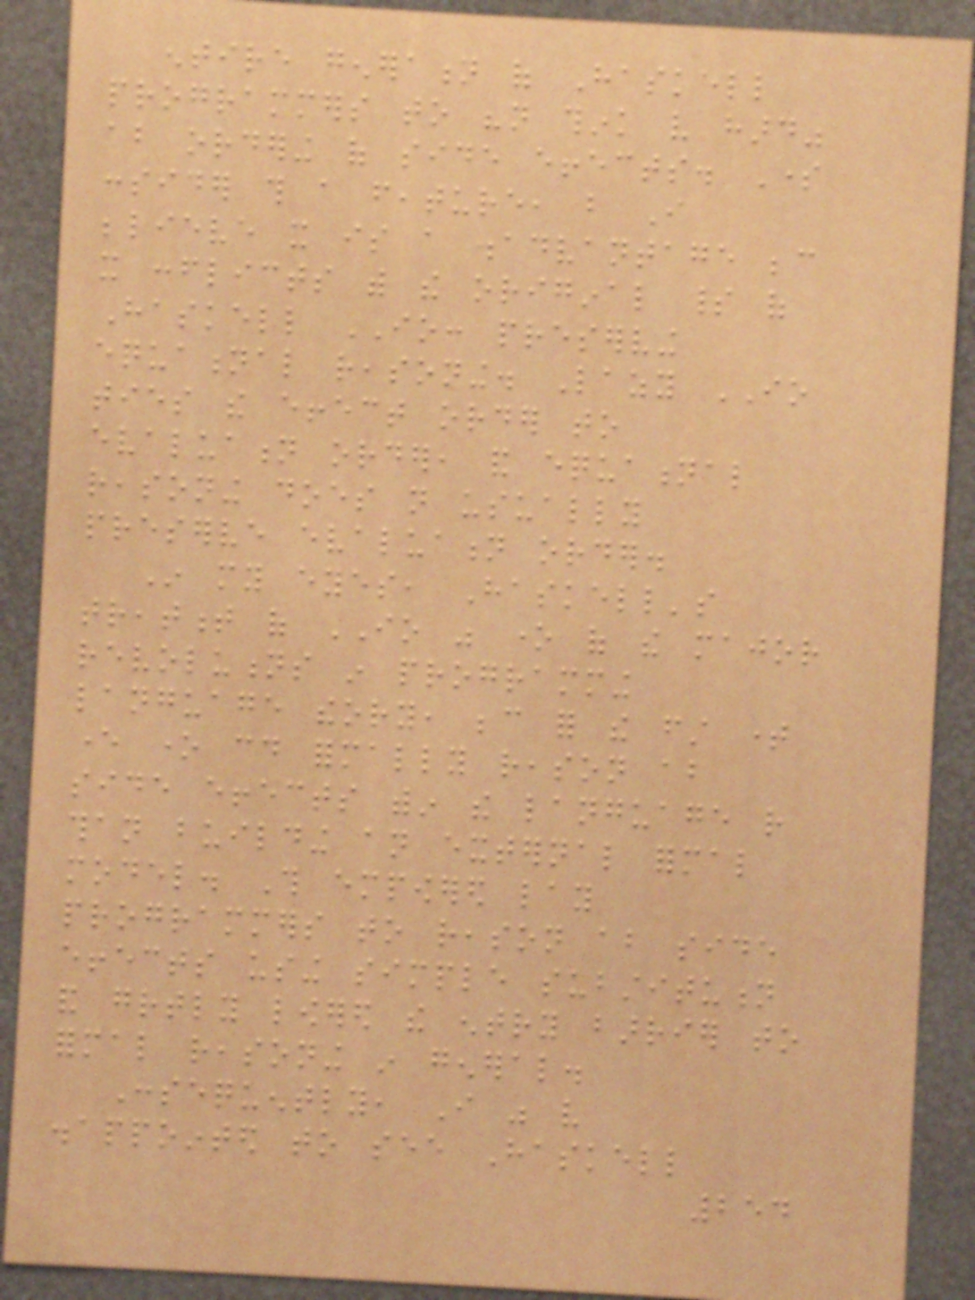entire generation of Haskell
programmers to "not think very hard"
about ordering of side effects. Some
consider this a feature, but I
believe it is a disadvantage because
it conflicts with the original spirit of
Haskell IO: preserving
equational reasoning. Lazy IO
ties the effect order to
evaluation order, and equational
reasoning does not usually
preserve evaluation order.
In my eyes, Haskell's
treatment of IO was one of the major
revolutions in programming
language theory, because for the first time
ever one could formally reason about
side effects within the language rather
than building an external formal
model. This empowered lay
programmers to reason about side
effects using simple substitution
and greatly lowered the entry barrier to
formal reasoning in general.
Consequently, I was very
disappointed to see Haskell
254
